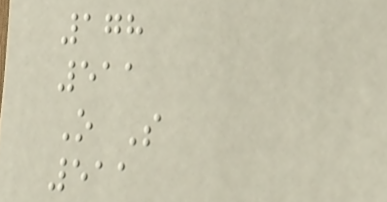178
511
O S
511
